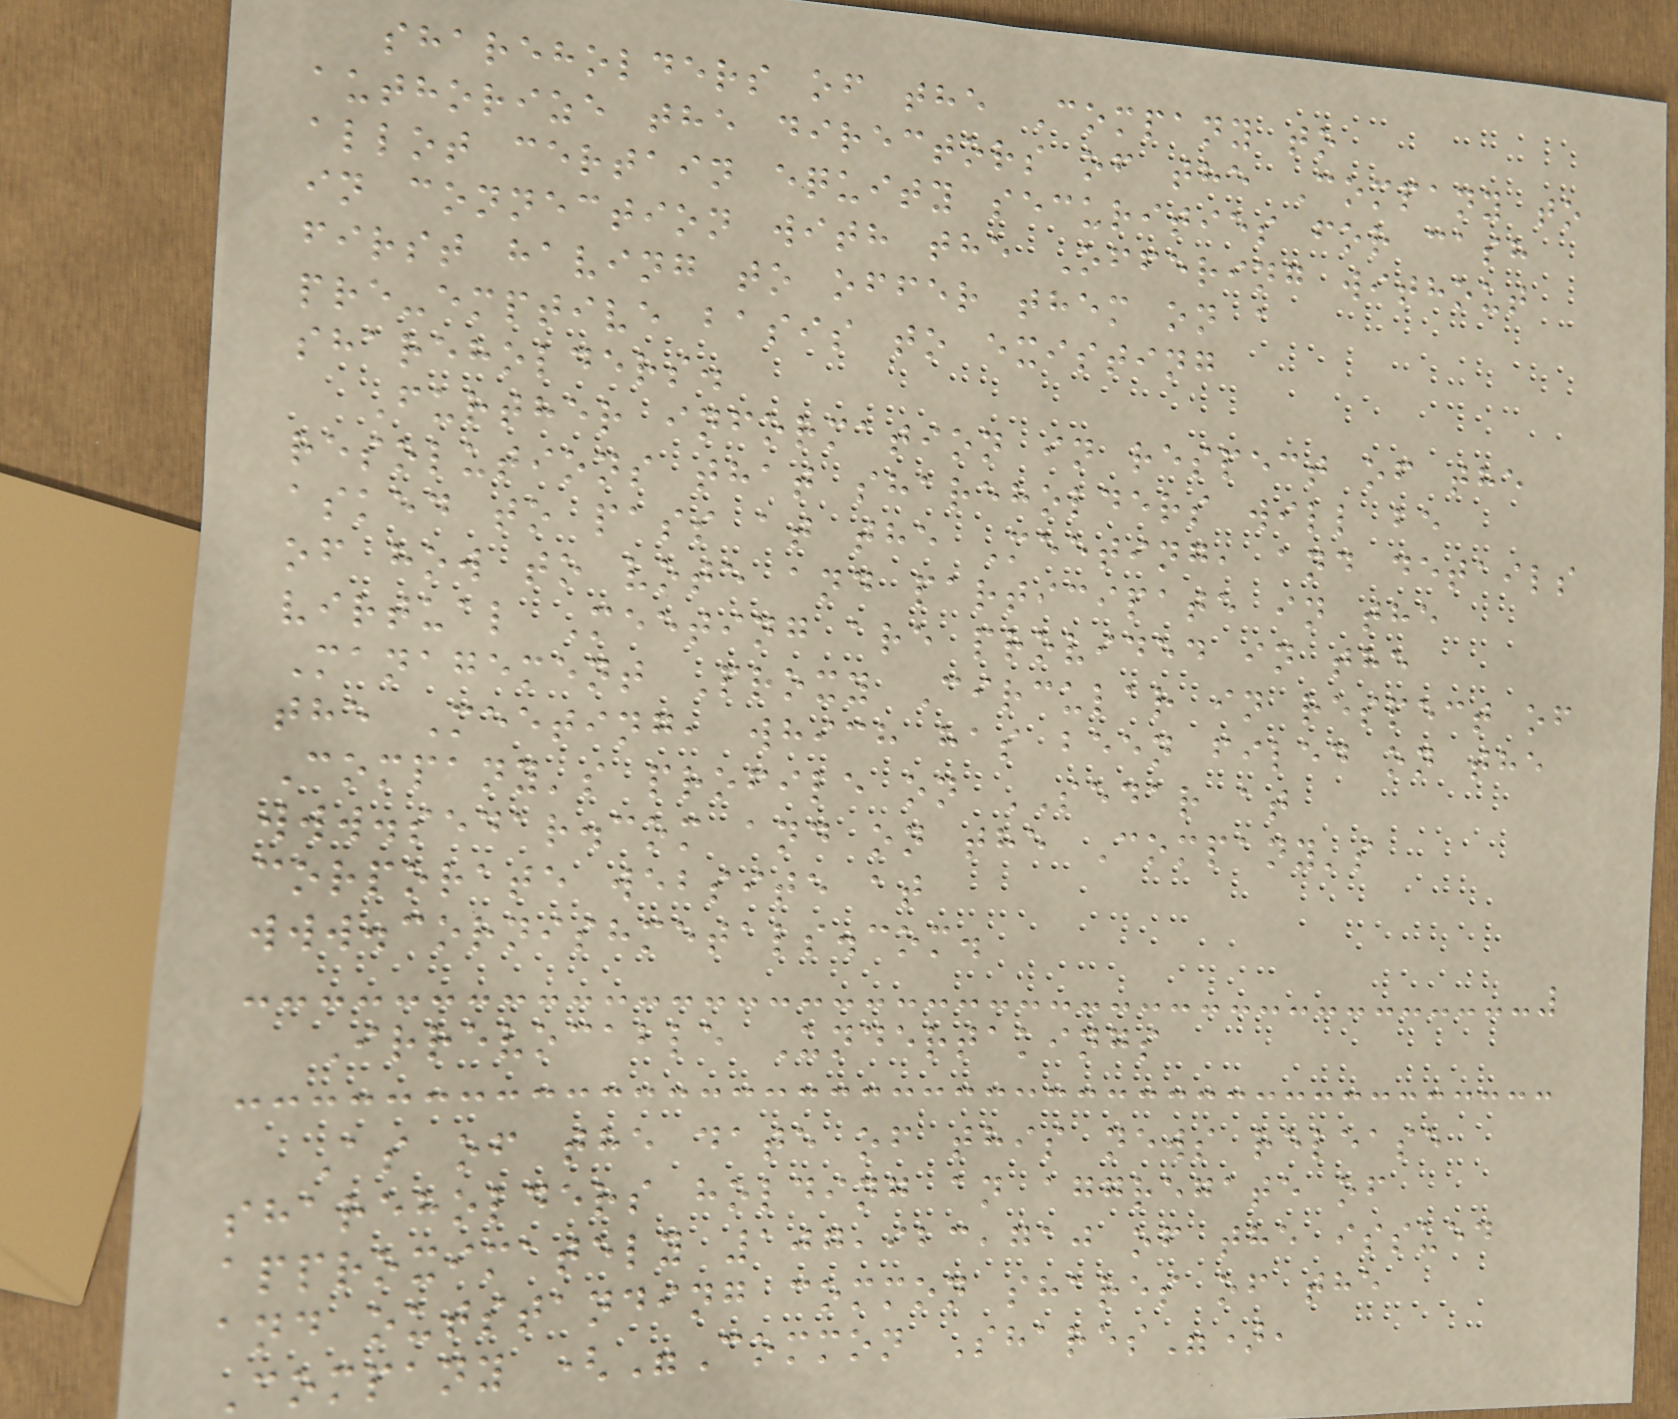shareholders of the Company to
authorize the directors of the Company to
allot certain equity securities for cash
in connection with the Offering without
first having to offer them on a
pre-emptive basis to existing
shareholders.
Further information in respect of the
resolutions that shareholders will be
asked to pass at the Meeting, and details
of how to vote and participate in the
virtual Meeting are provided in the
Management Proxy Circular in respect of
the Meeting, which has been filed on the
Company's profile on SEDAR at
www.sedar.com and on the Company's
corporate website at
www.cornishmetals.com.
Irrevocable Undertakings
As of the date of this news release
shareholders holding an aggregate of
approximately 107,923,710 of the issued
and outstanding common shares of the
Company ("Common Shares"),
